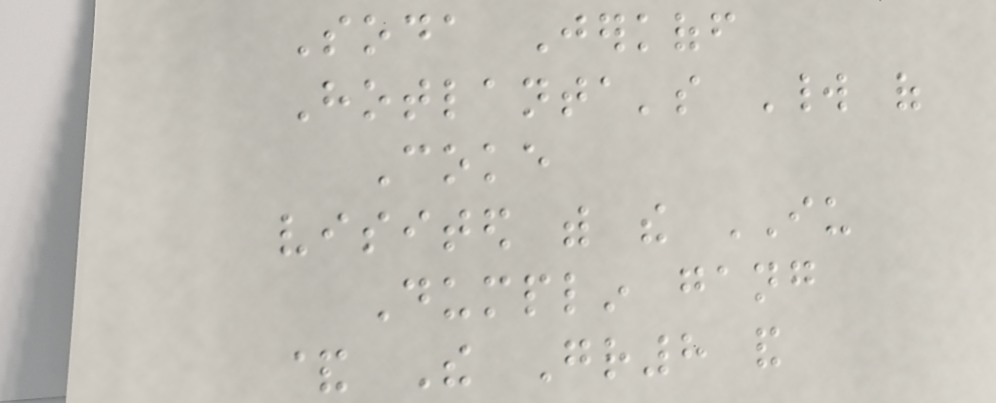Soda Jerkoff
Hotlanta's World of
Coke
visited with the IU
Dumplin gang
& The Gr8 and
